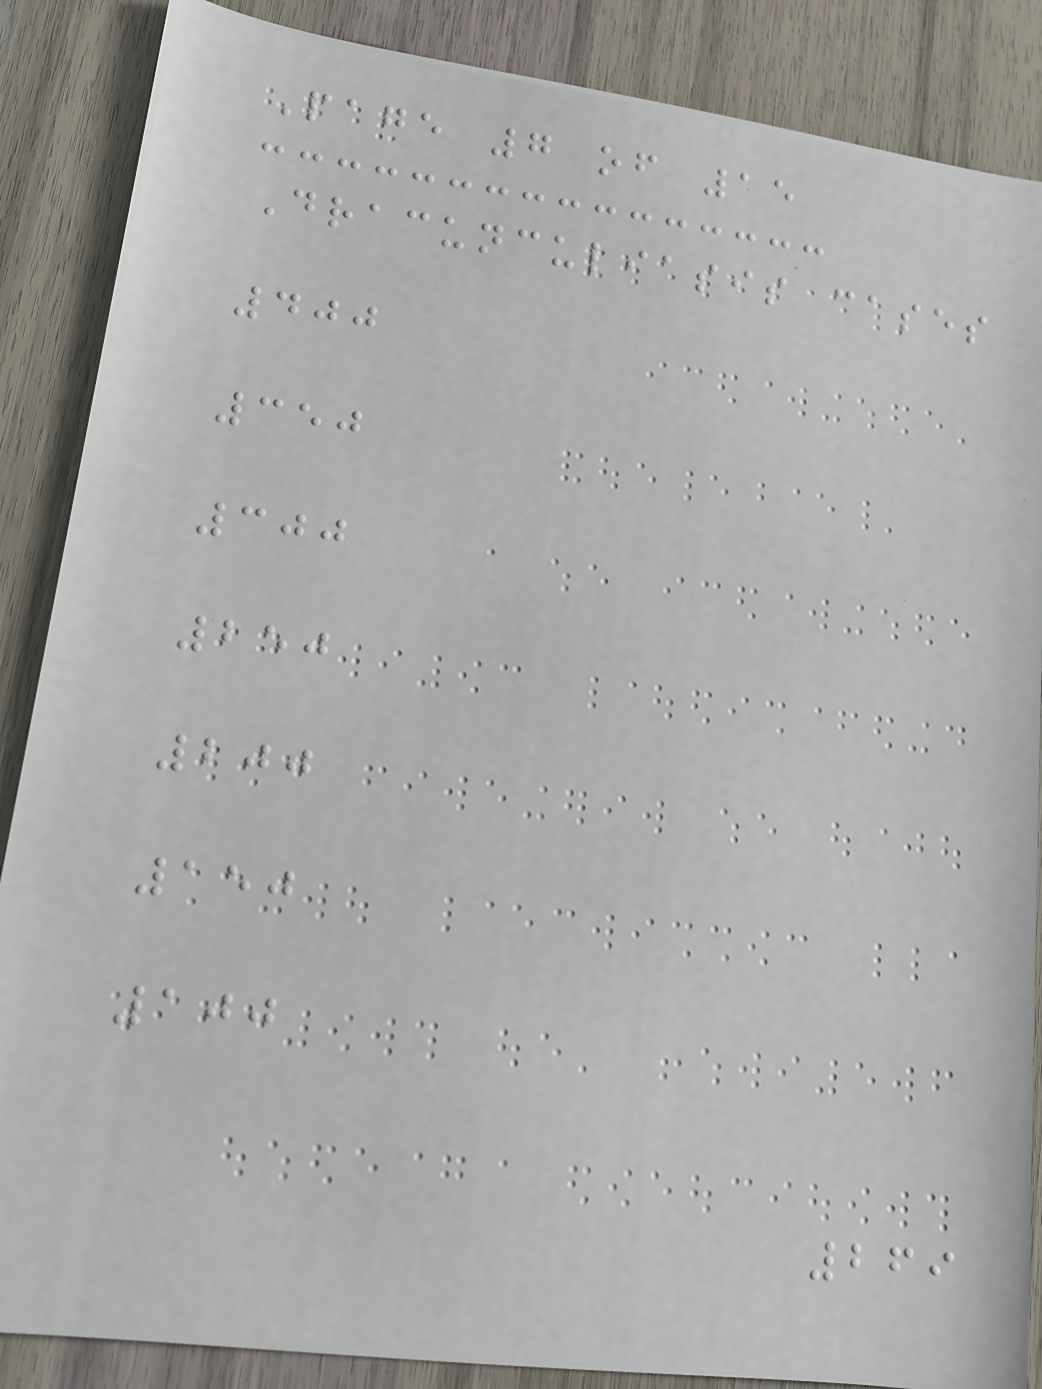Page 7 of 15
Dracunculiasis cases
400
350
300
250
200
150
100
269
